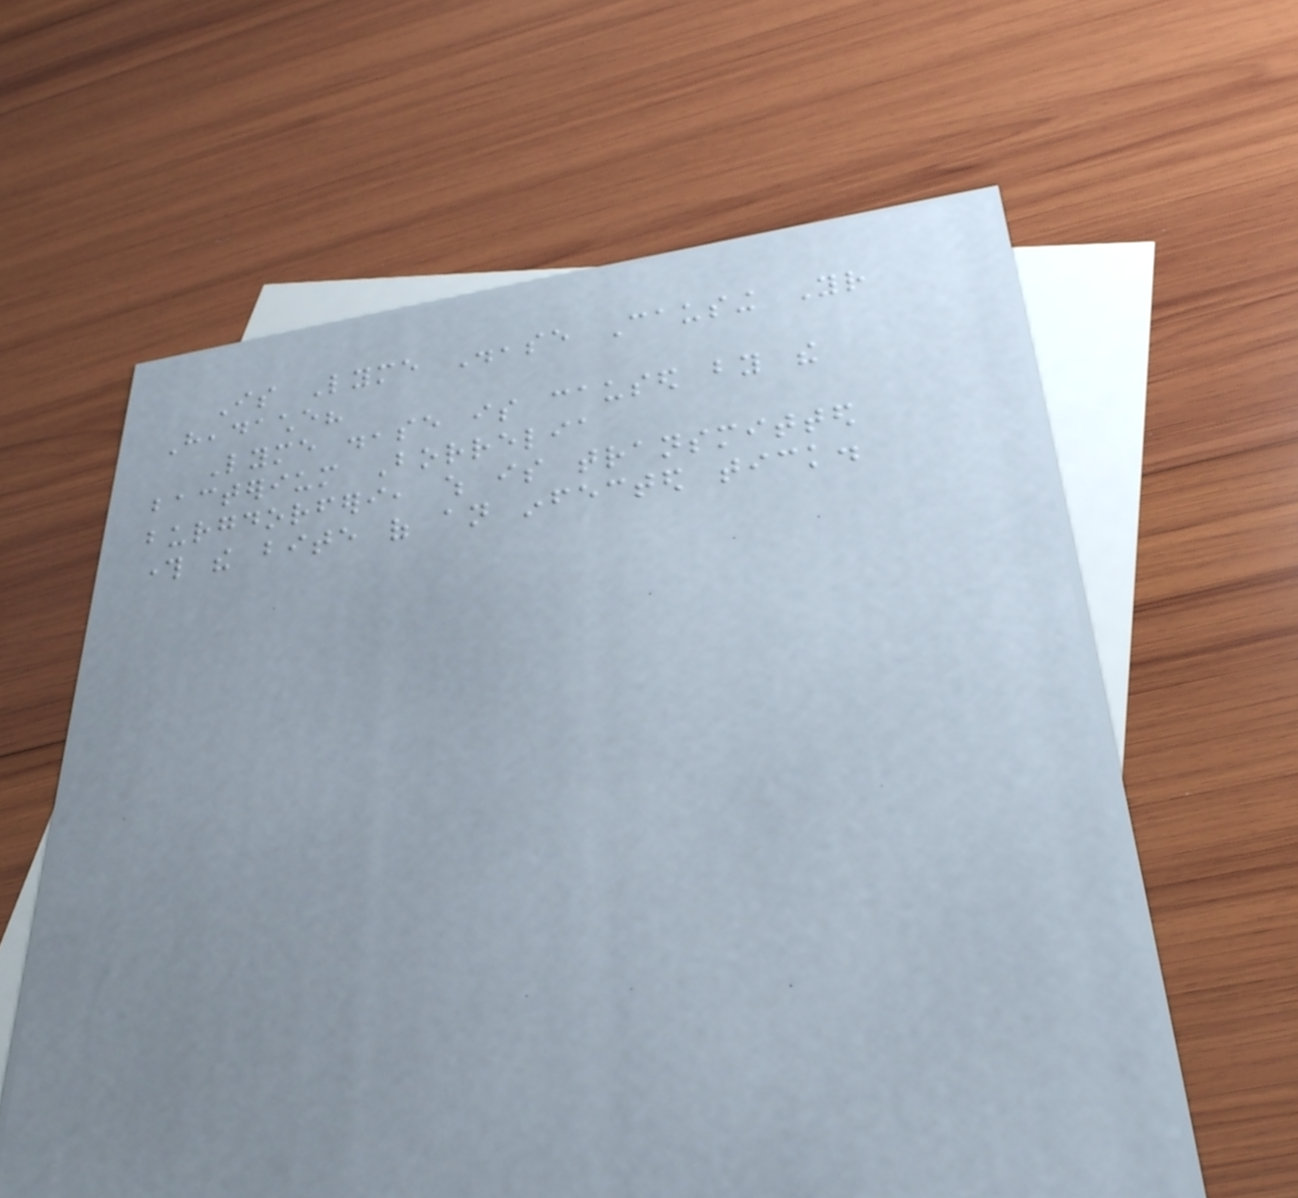Is Lyme Disease Causing Your
Headache?
Lyme disease is caused by the
bacterium Borrelia
burgdorferi, which is transmitted
through the bite of an infected tick.
